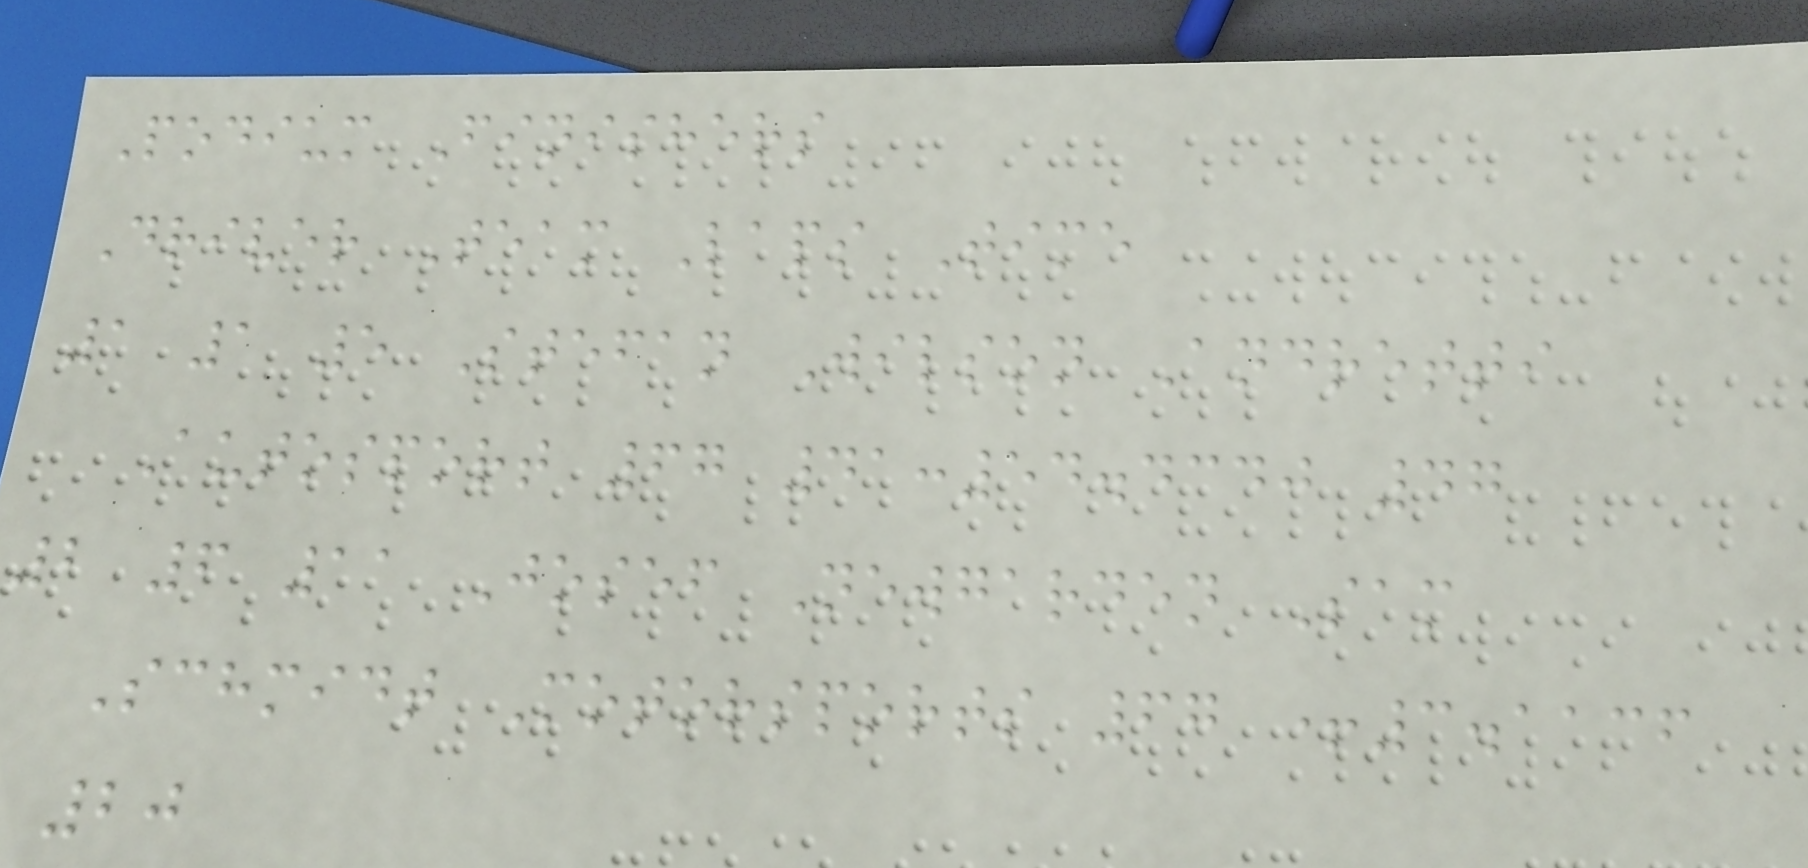Podium Finishers
Driver Team Laps Time
1 1 5 Stefan Wilson Andretti
Autosport 67 41:54.4340 47
2 6 11 Josef Newgarden Sam
Schmidt Motorsports 67 +3.1136
20
